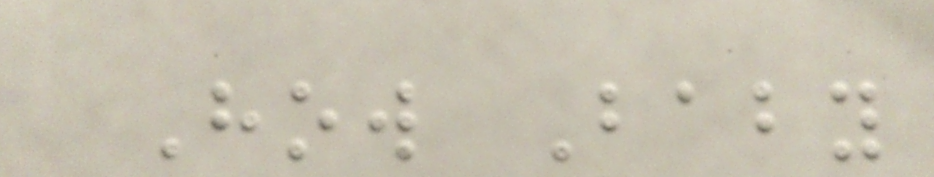How Baby
